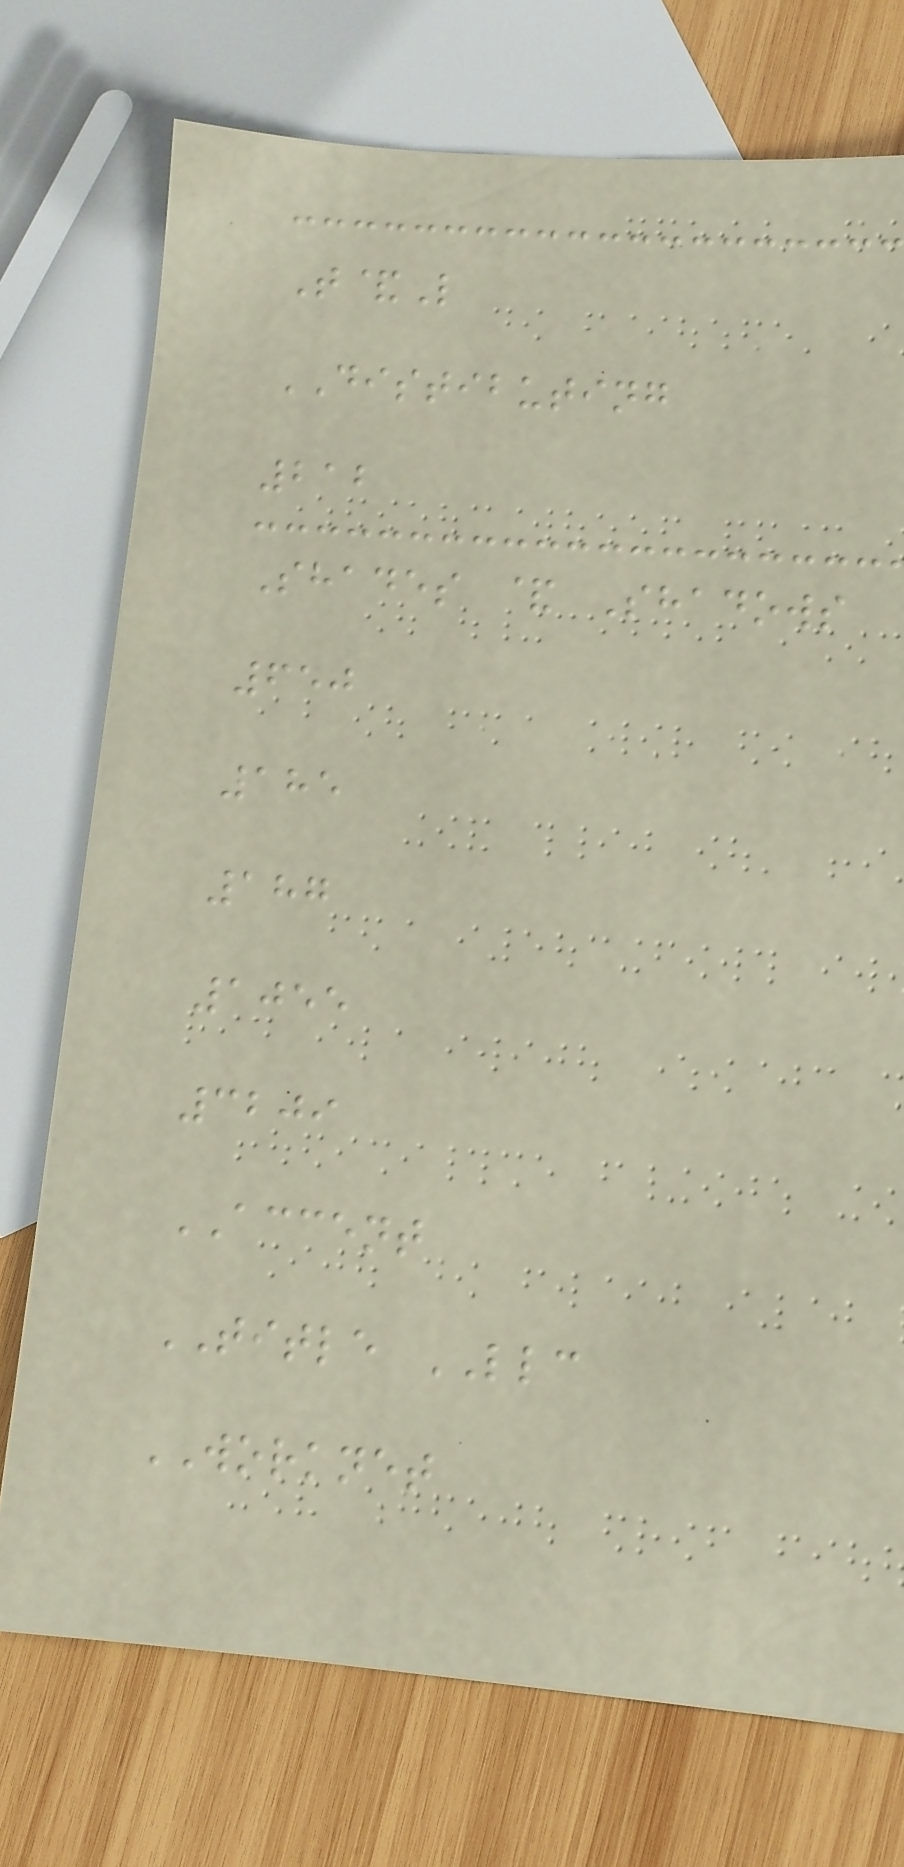T&L
DISTIBUTING
212
Shades & Shadows
650
185
187
1055
3209
ACCENT
TITLE LLC
WORKNET
